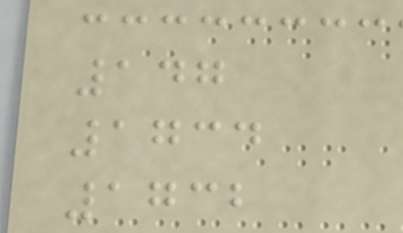147
1734
1732
